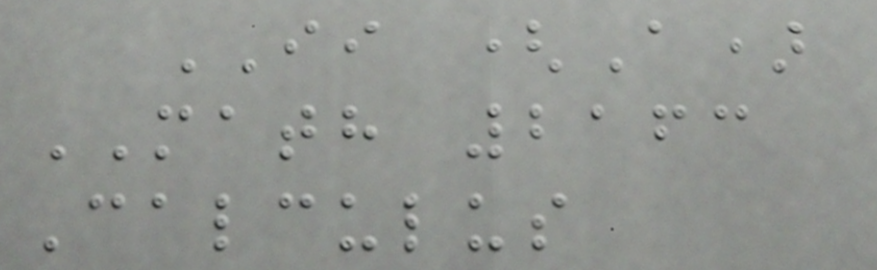II (A)
MATH 2163
Calculus
